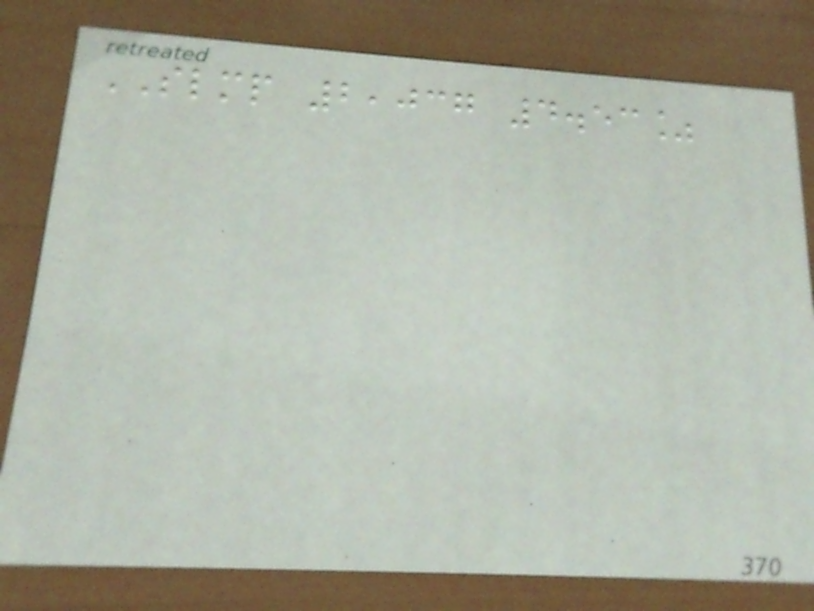SLMP 2,037 4.53%
